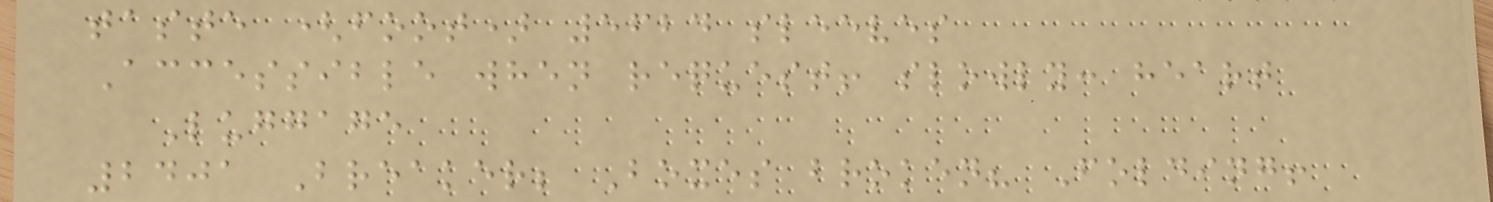taste (foot) 5624 sleeves
Accessible when request! slowly: heart
Luggage
2401 Breaker; Boxes broken? Folding!
